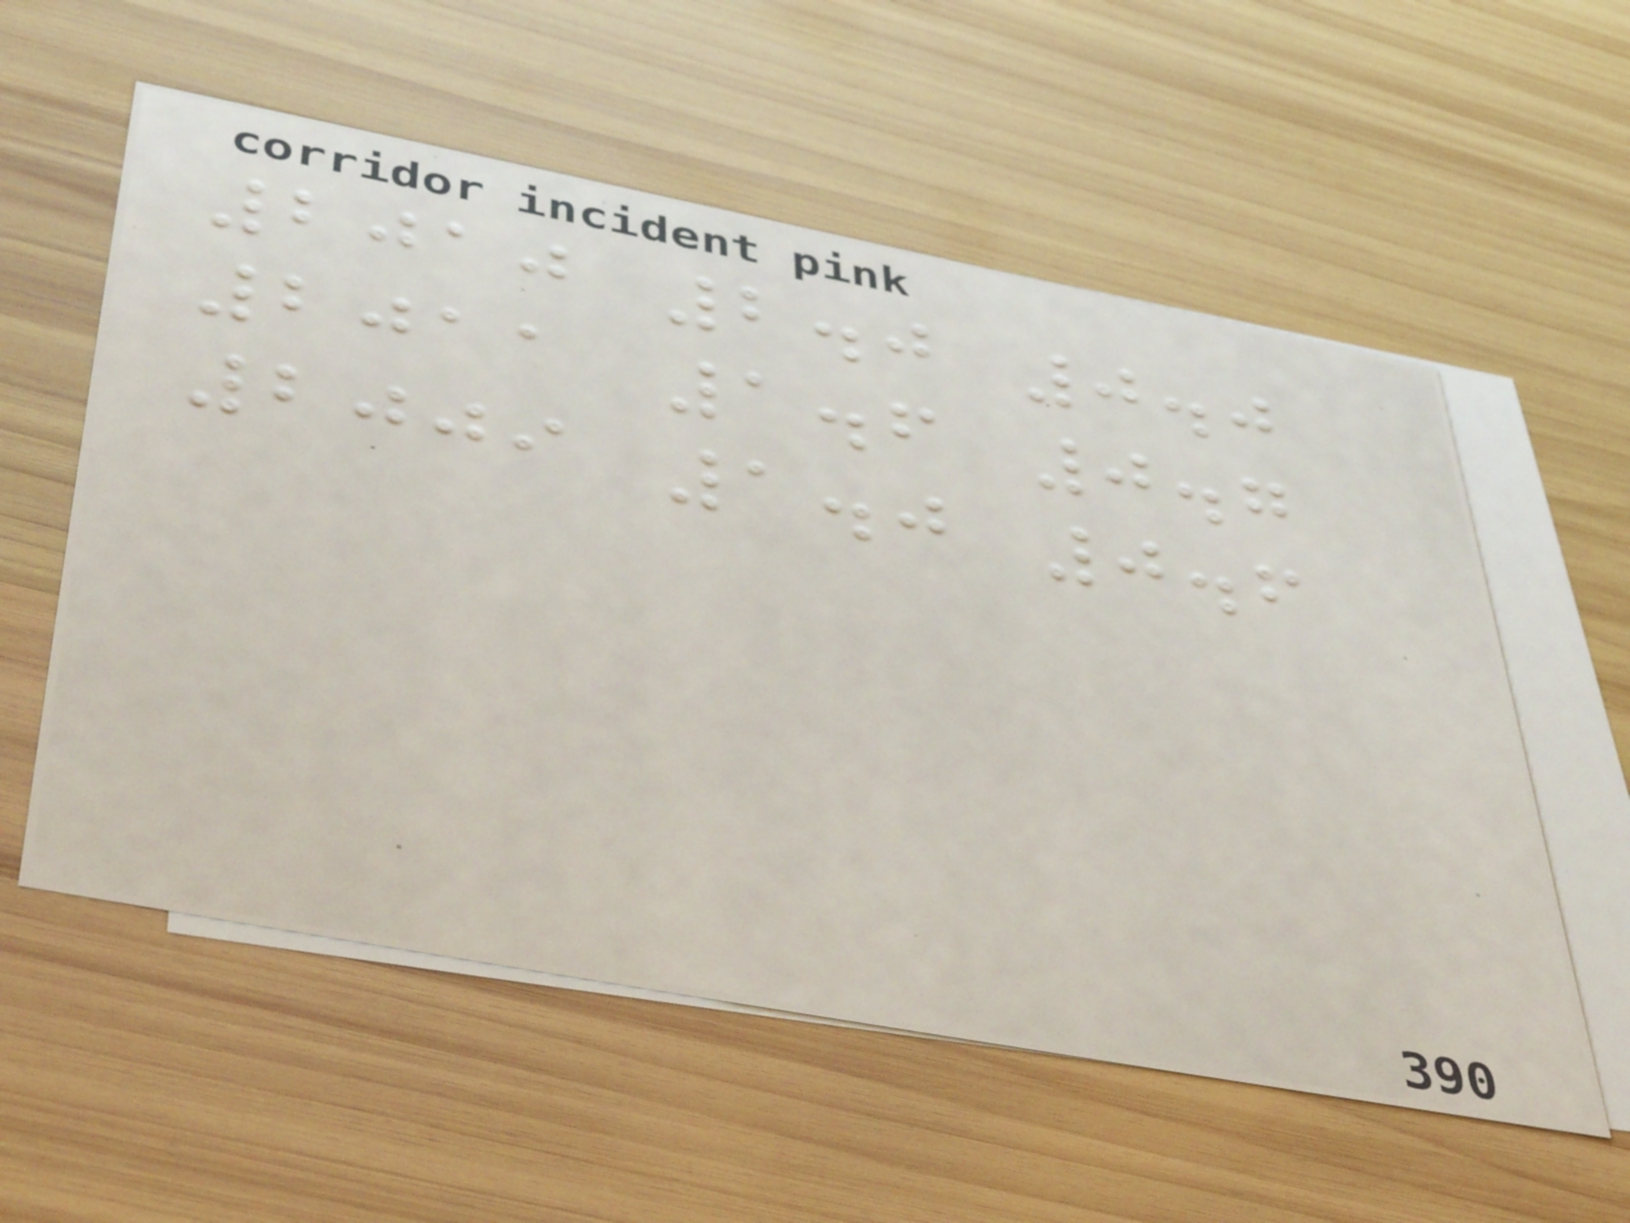2010 2.0 0.0
2011 1.6 0.7
2009 1.0 0.6
